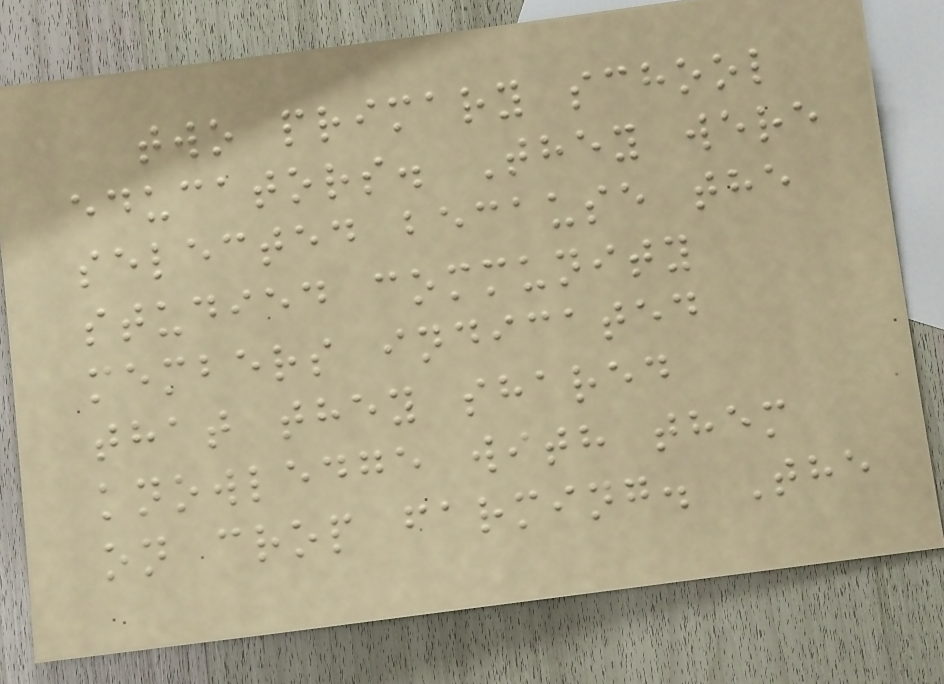two primary school
educators. They were
selected because the
studied community
members indicated
that they shared
knowledge with them
on crop farming. The
